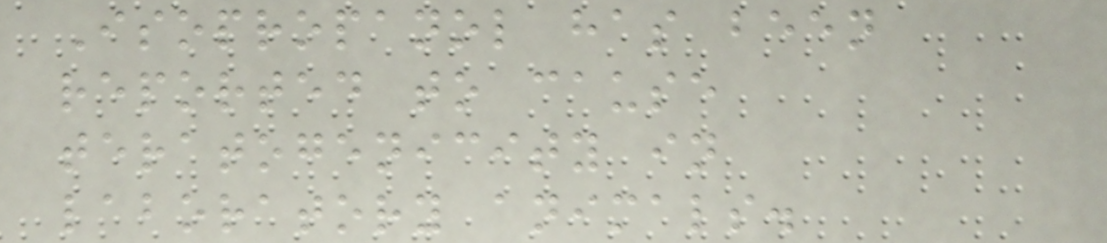Isopropanol has been
reported to cause
teratogenicity in
laboratory animals.
